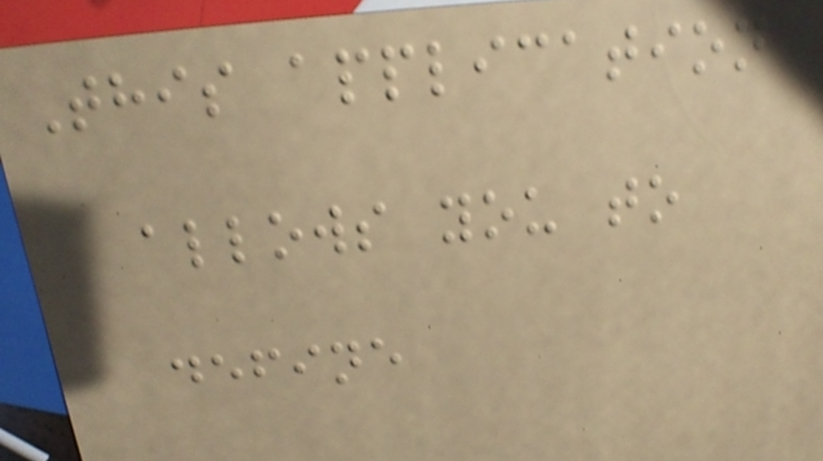This application
allows you to
define
